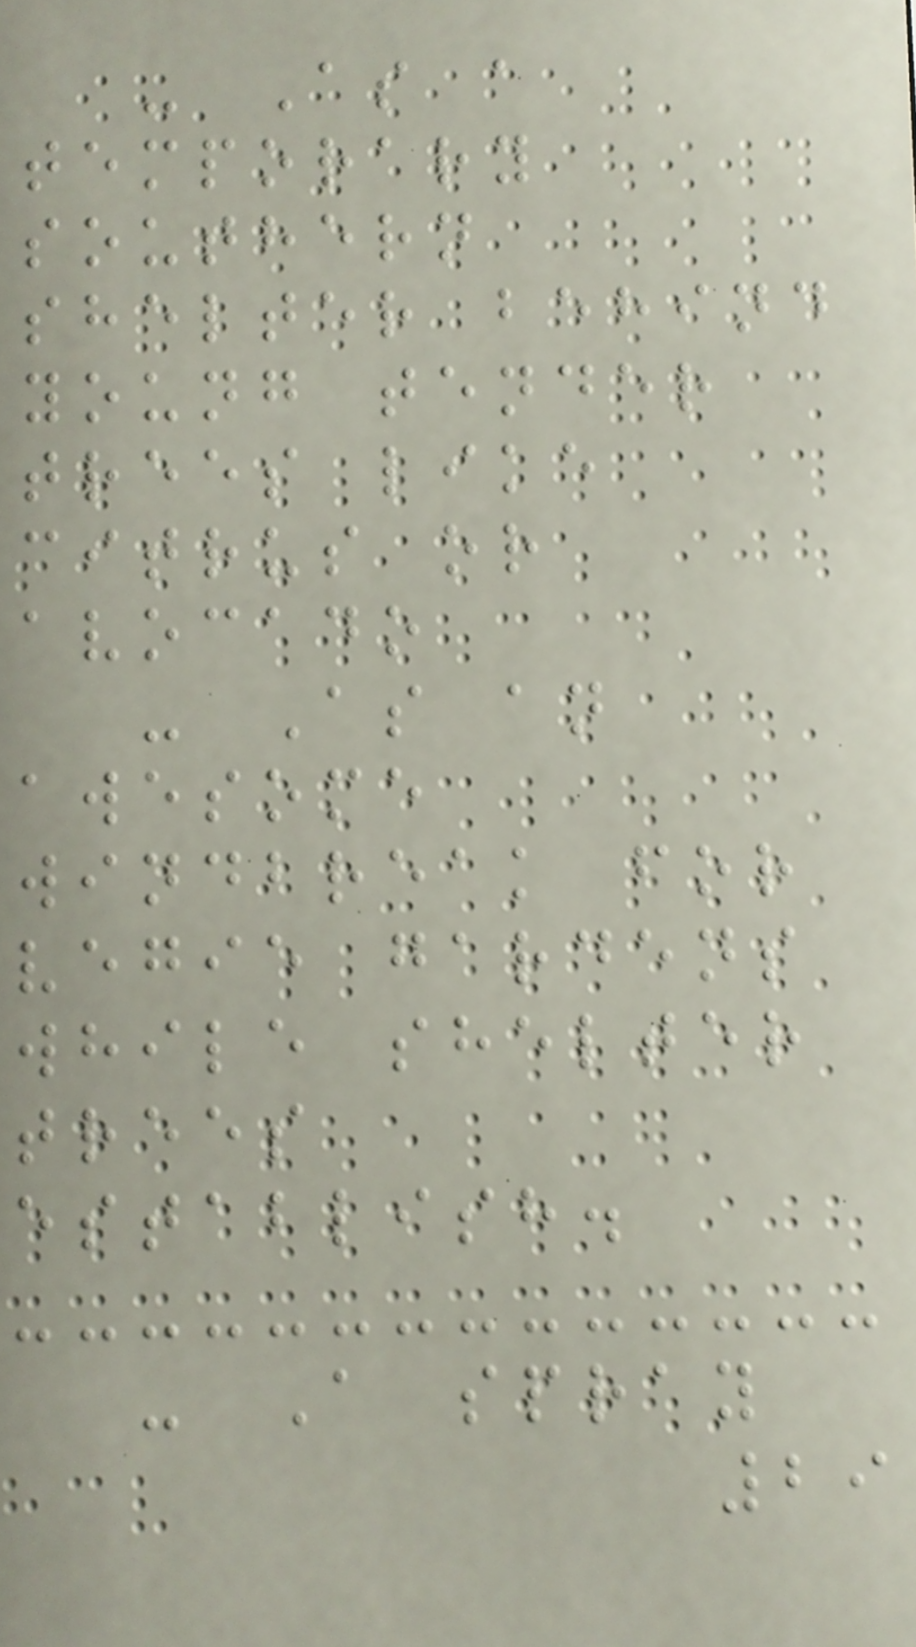- As a
temporary
southern
shelter behind
young tender
trees like
citrus or
avocado
- As an
awesome
windbreak for
vegie gardens
while shelter
trees
establish.
- A spray
29
